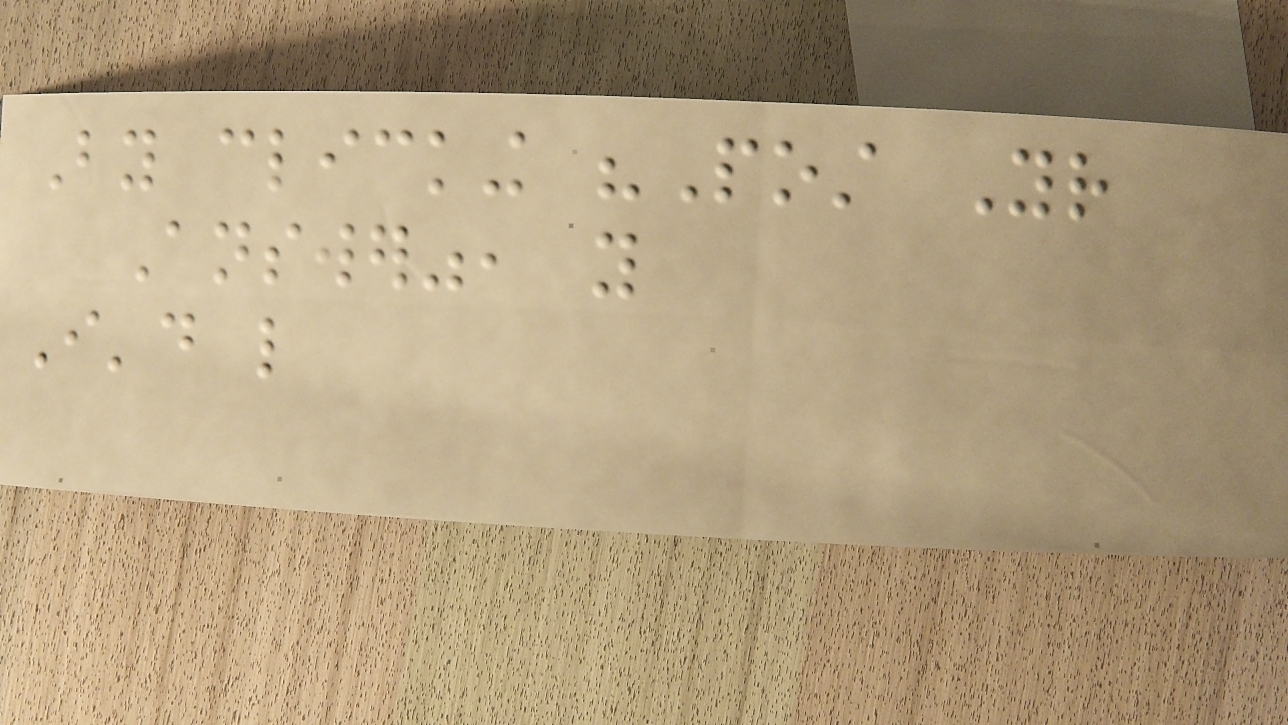By clicking "Post Your
Answer", you
I'd like
